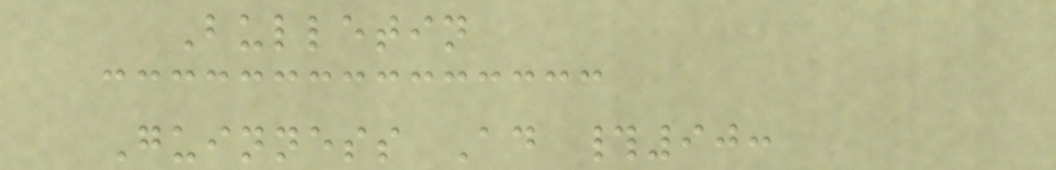Bulletin
Guinness Ad #90:
